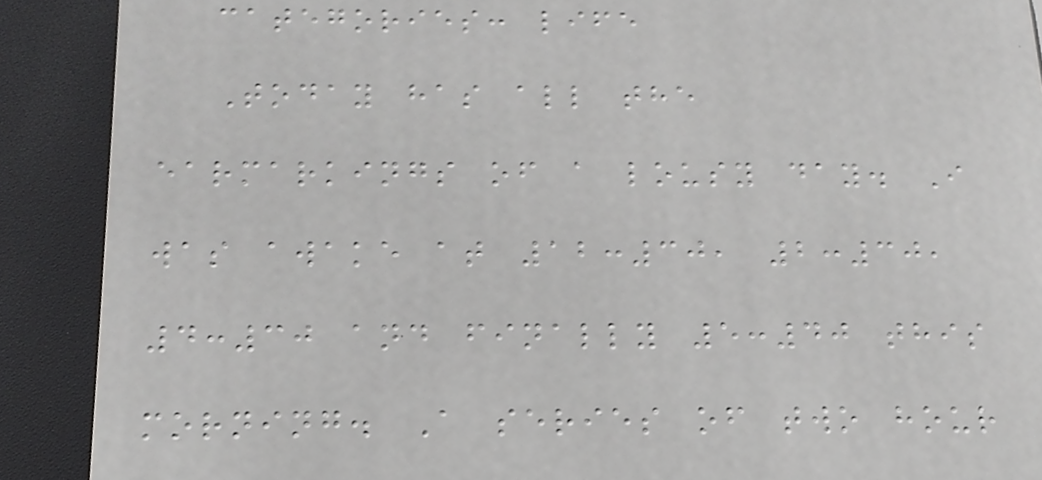categories: life
Today has all the
earmarkings of a lousy day. I
was awake at 12:30, 2:30,
4:30 and finally 5:40 this
morning. A series of two hour
